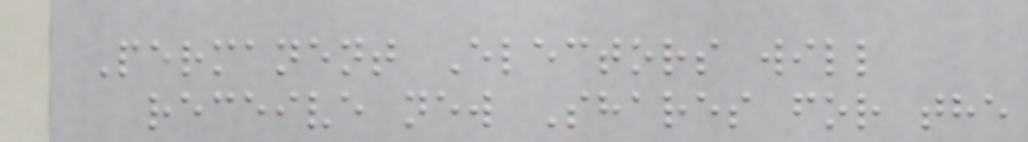Permanent Electors will
receive new Shares for the
